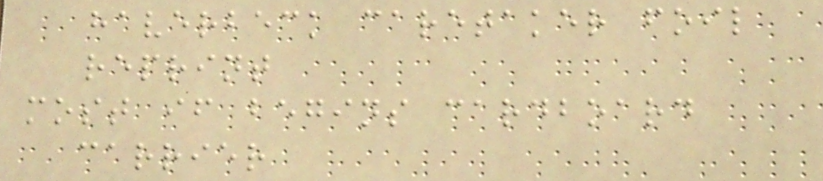haverbeck caretaker foil
reprint
most if begins cardboard
carrier
